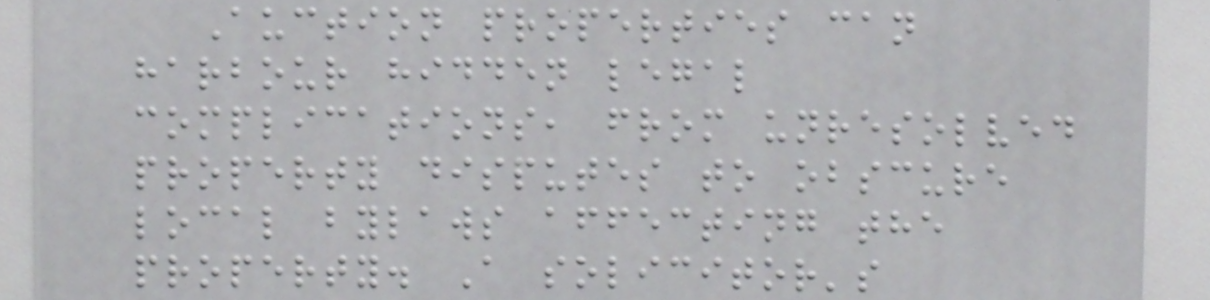Auction properties can
harbour hidden legal
complications, from unresolved
property disputes to obscure
local bylaws affecting the
property. A solicitor's
